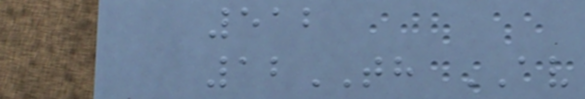512
12TH AV
